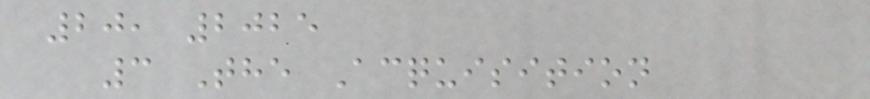20, 2025
3 The Acquisition
